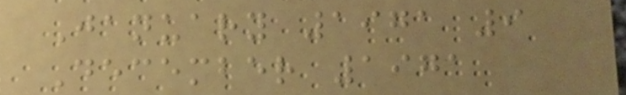January 1971 9
December 1971
